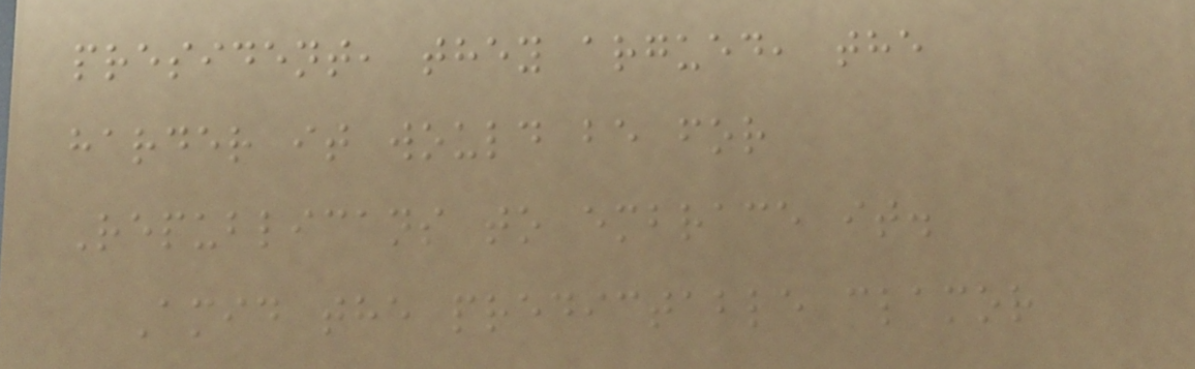president, they argued, the
harder it would be for
Republicans to embrace it.
Amid the predictable clamor
